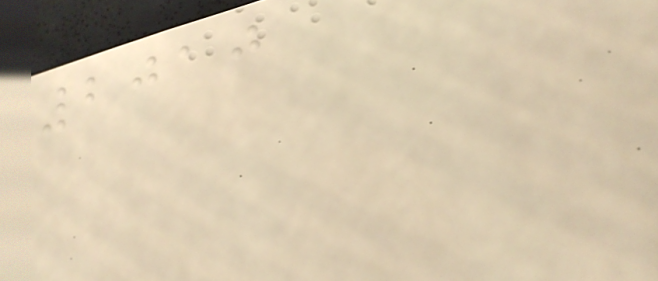2010
